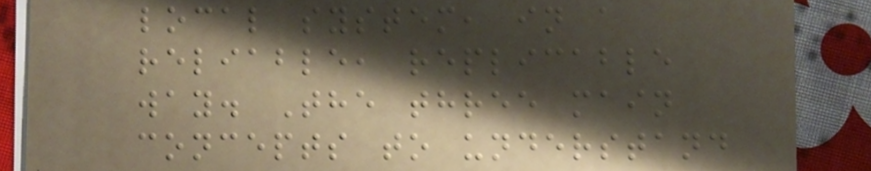local system, in a
reliable, replicable
way. The three main
concepts to understand
